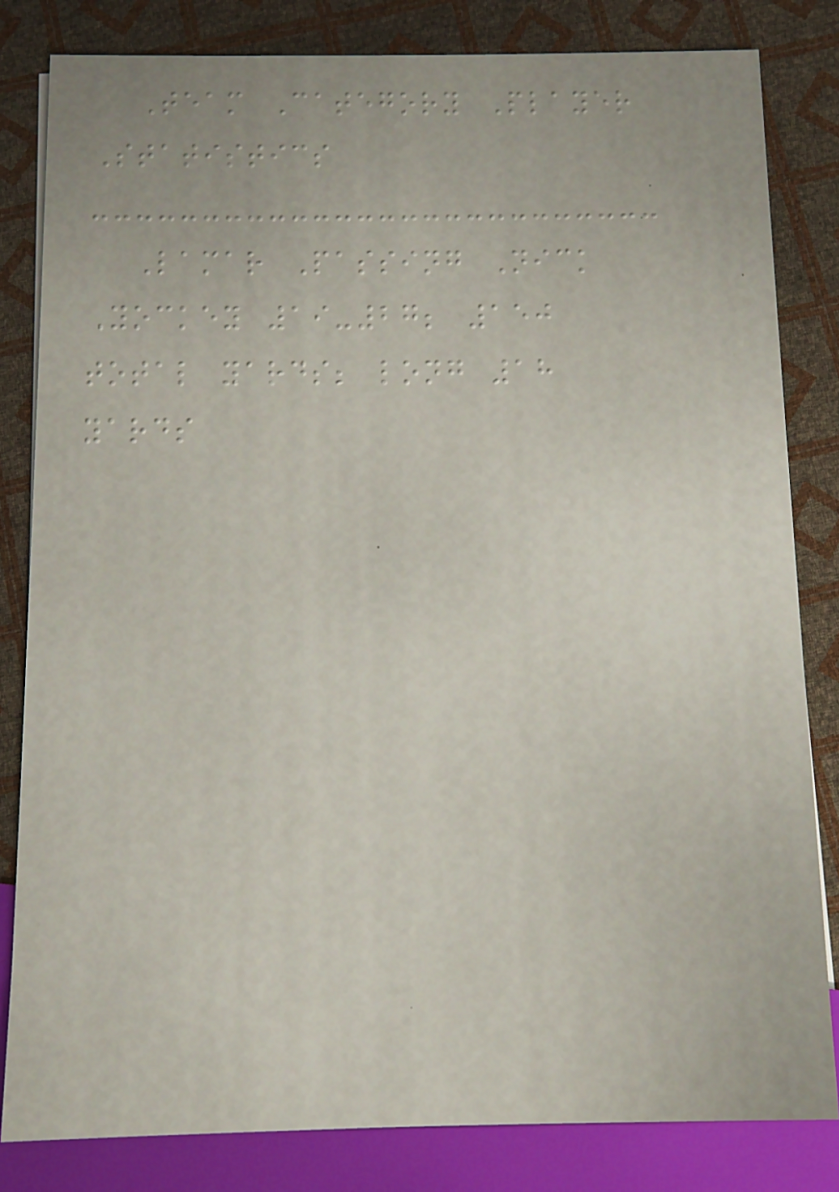Team Category Player
Statistics
Lamar Passing Nick
Yockey 19-27; 150
total yards; long 18
yards
